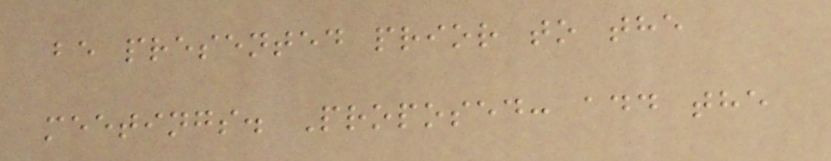be presented prior to the
meetings. Proposed: add the
